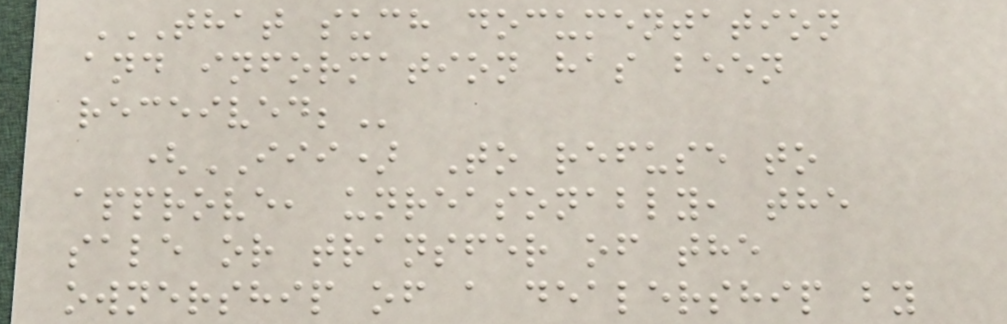THAT SUCH DOCUMENTATION
AND INFORMATION HAS BEEN
RECEIVED;
(III) To refuse to
approve, unreasonably, the
sale or transfer of the
ownership of a dealership by
